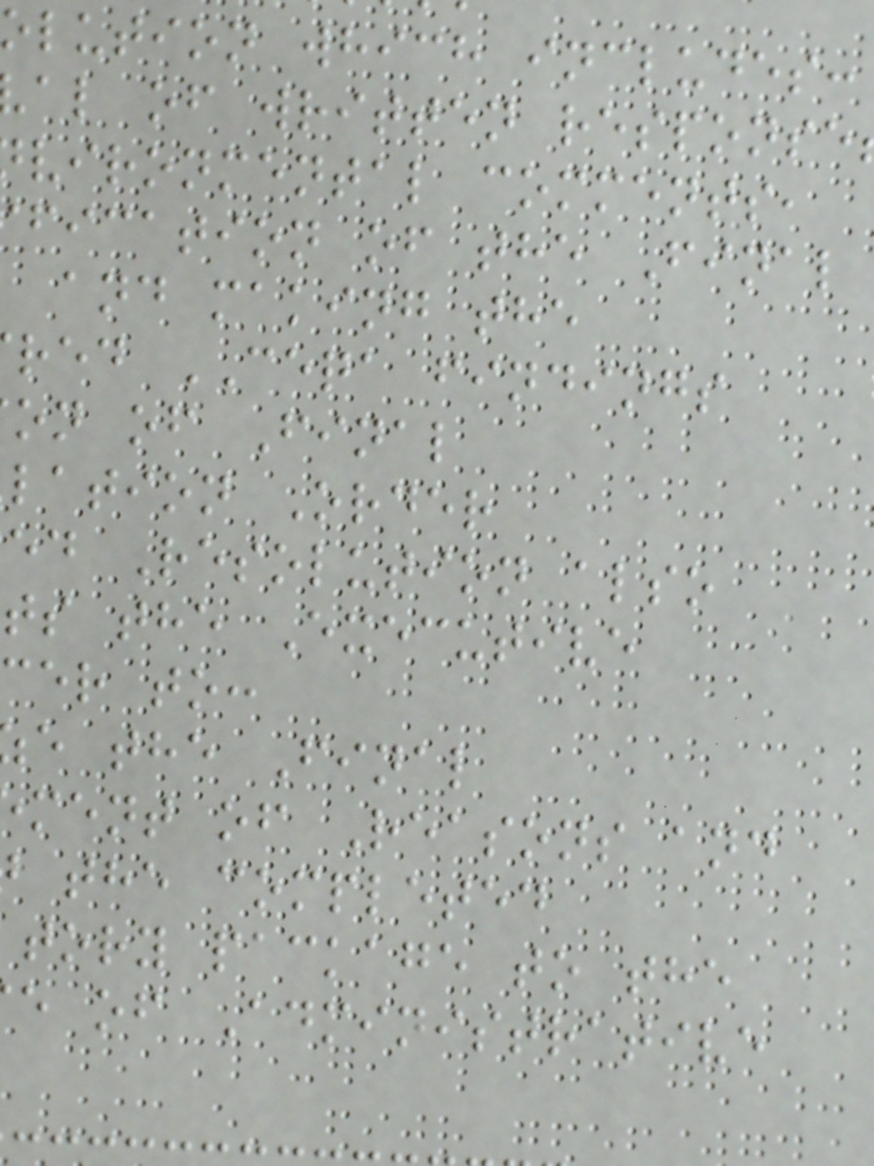olution which includes:
al of written response
vironmental comments,
fication of the Final
and making the
red CEQA findings
on of Final
lation Order
ed Resolution also
ts the Executive
cer to:
e the Final
ment of Reasons and
the completed
tory package to the
e of Administrative
